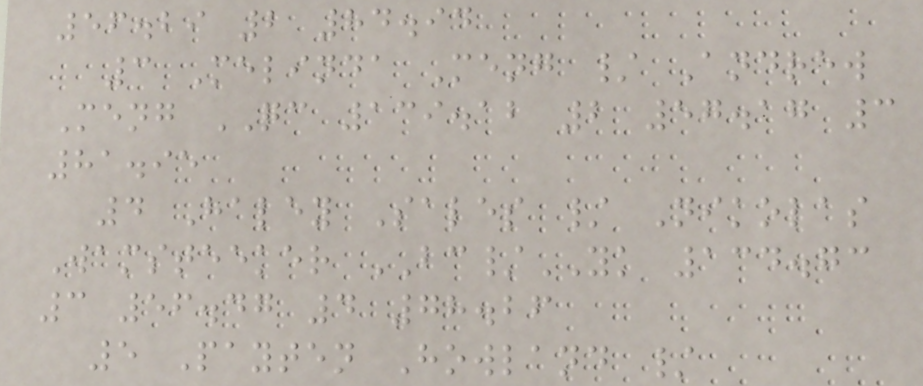56.29 2 84.94
3 Melinda Meng / Andrew
Meng QC 139.12 2 57.17 3
81.95
4 Haley Sales / Nikolas
Wamsteeker BC/YK 134.73
3 56.47 4 78.26
5 Payten Howland /
